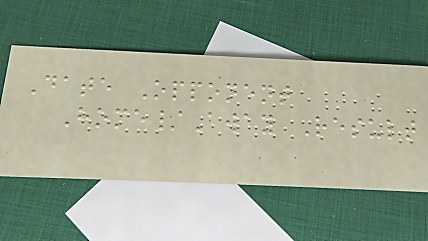Date Opponent
Home/Away Result
